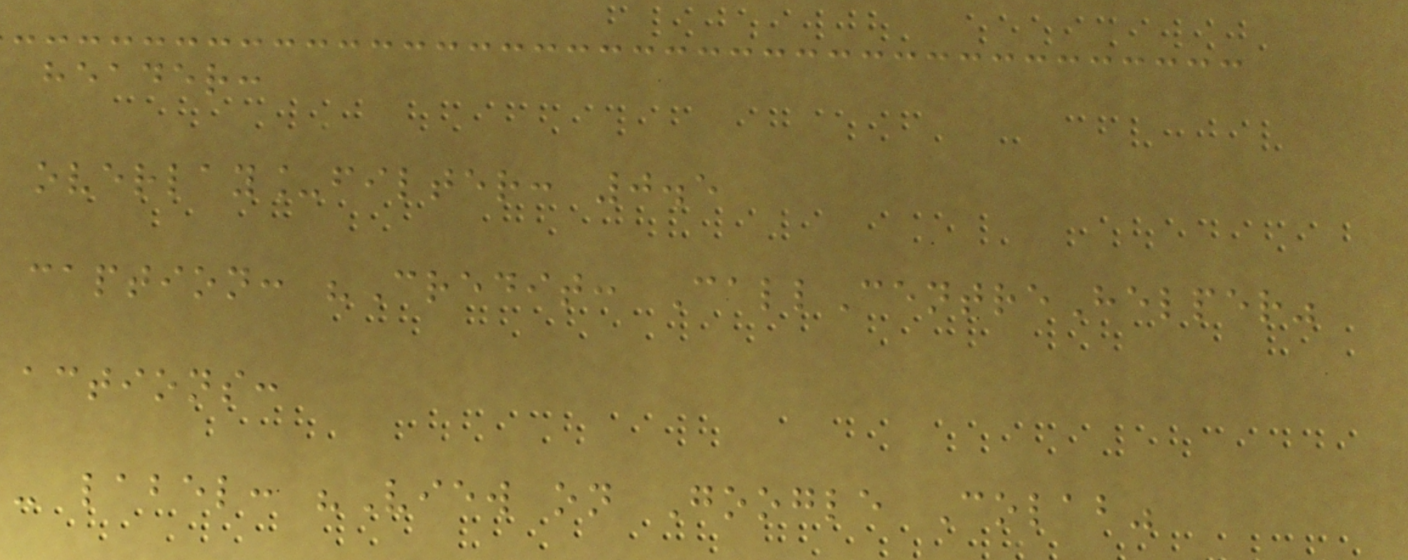header:
overlay_filter: 0.5
caption: "Credit: CallCentreHelper"
actions:
- label: "View on Google Colab"
